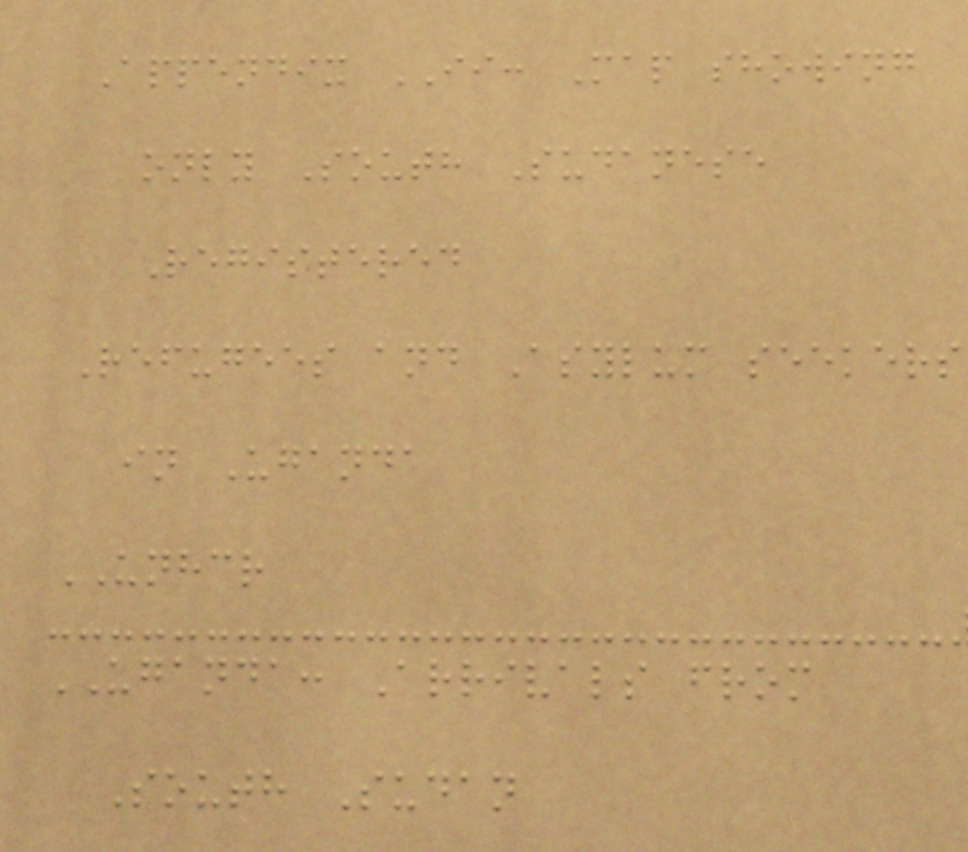Appendix II: Map showing
only South Sudanese
Registered
Refugees and Asylum seekers
in Uganda
UNHCR
UGANDA: Arrivals from
South Sudan
